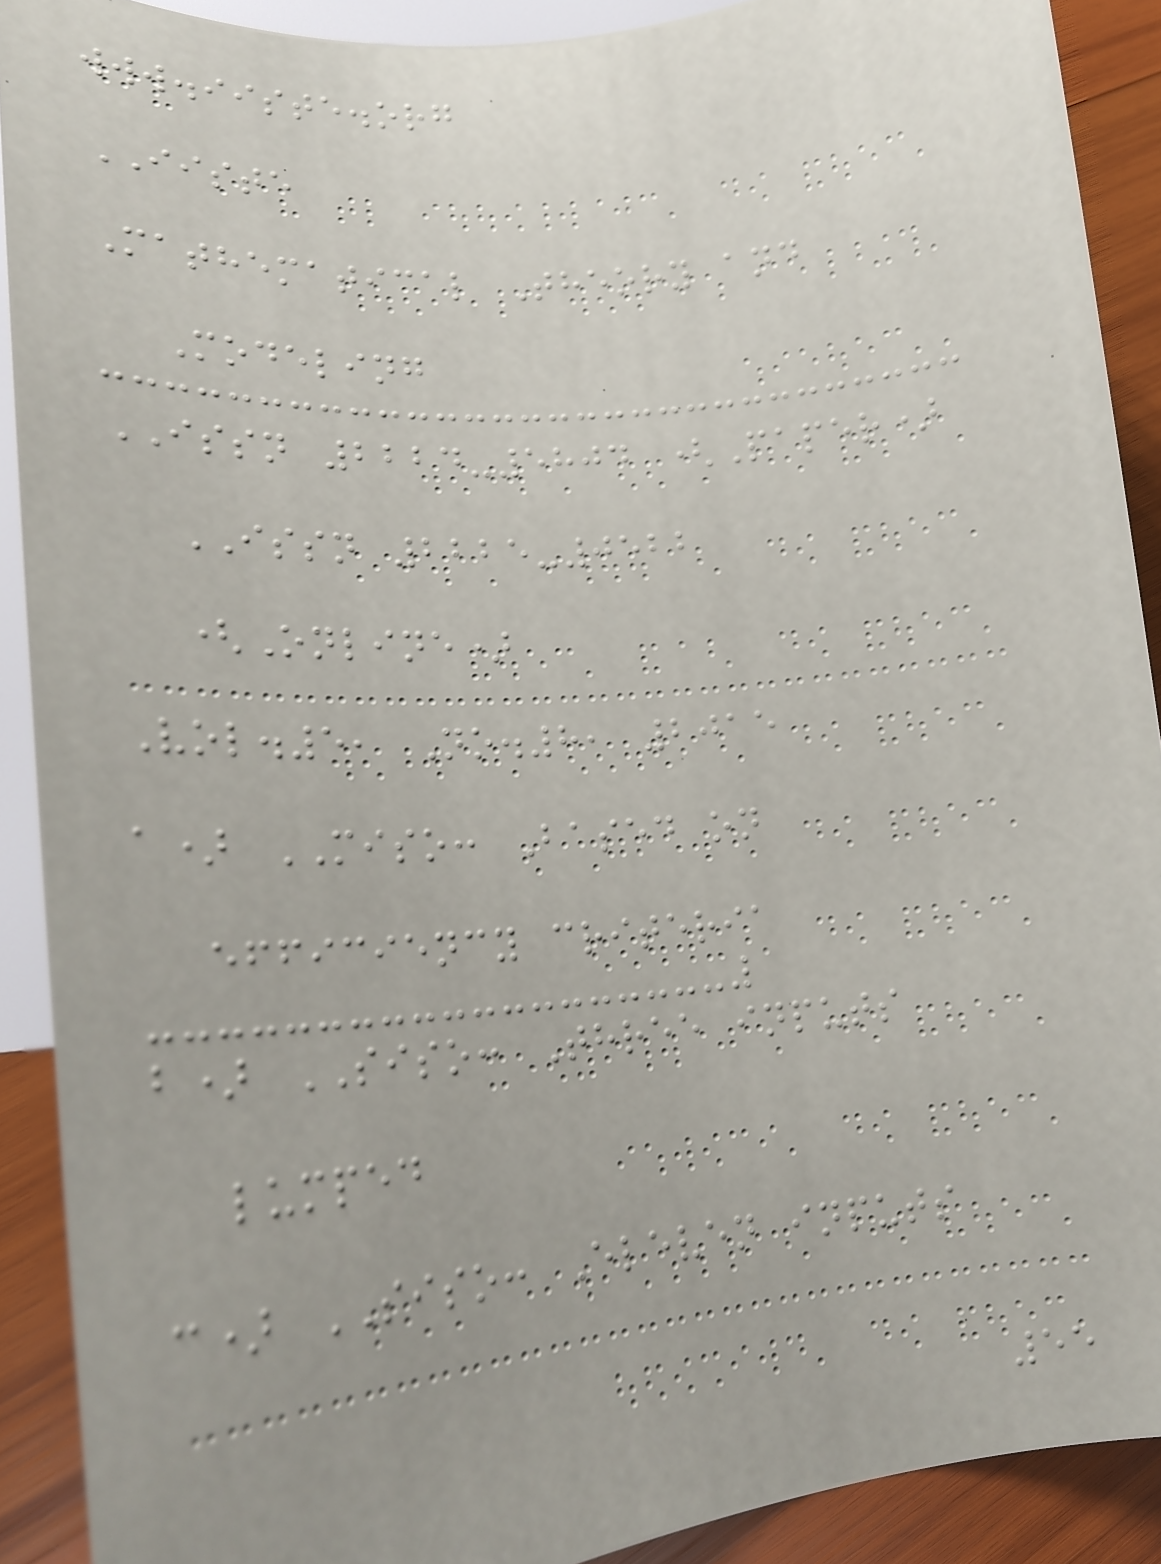www.iiste.org
IISTE
Mathematical Theory and
Modeling
ISSN 2224-5804 (Paper)
ISSN 2225-0522
(Online)
Vol.5, No.8, 2015
a) MISO: Based on
efficiency criteria
b) SISO: Three inputs
lumped
c) SISO: Eleven inputs
55
